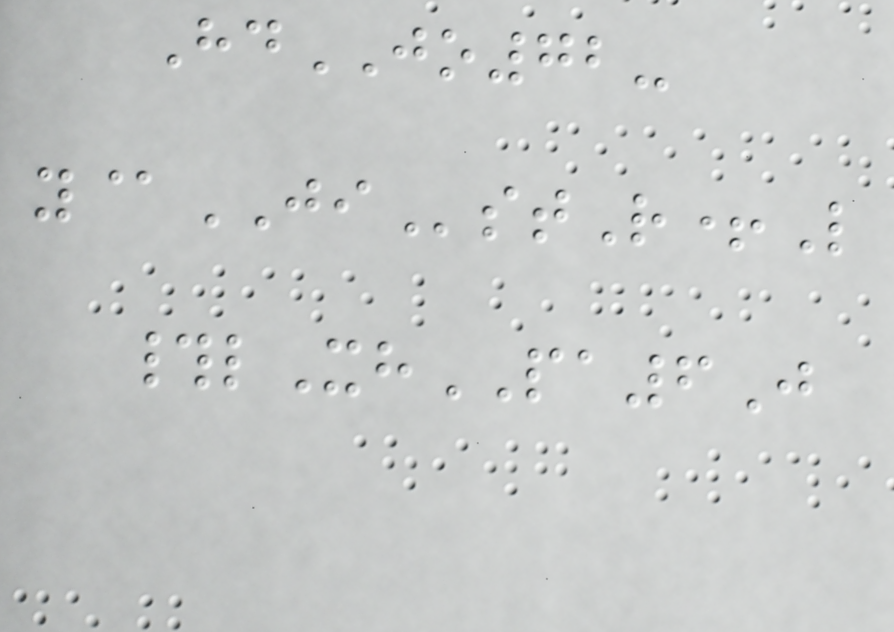HdJO72-
y@JIstR+L
#lXhPA6J
